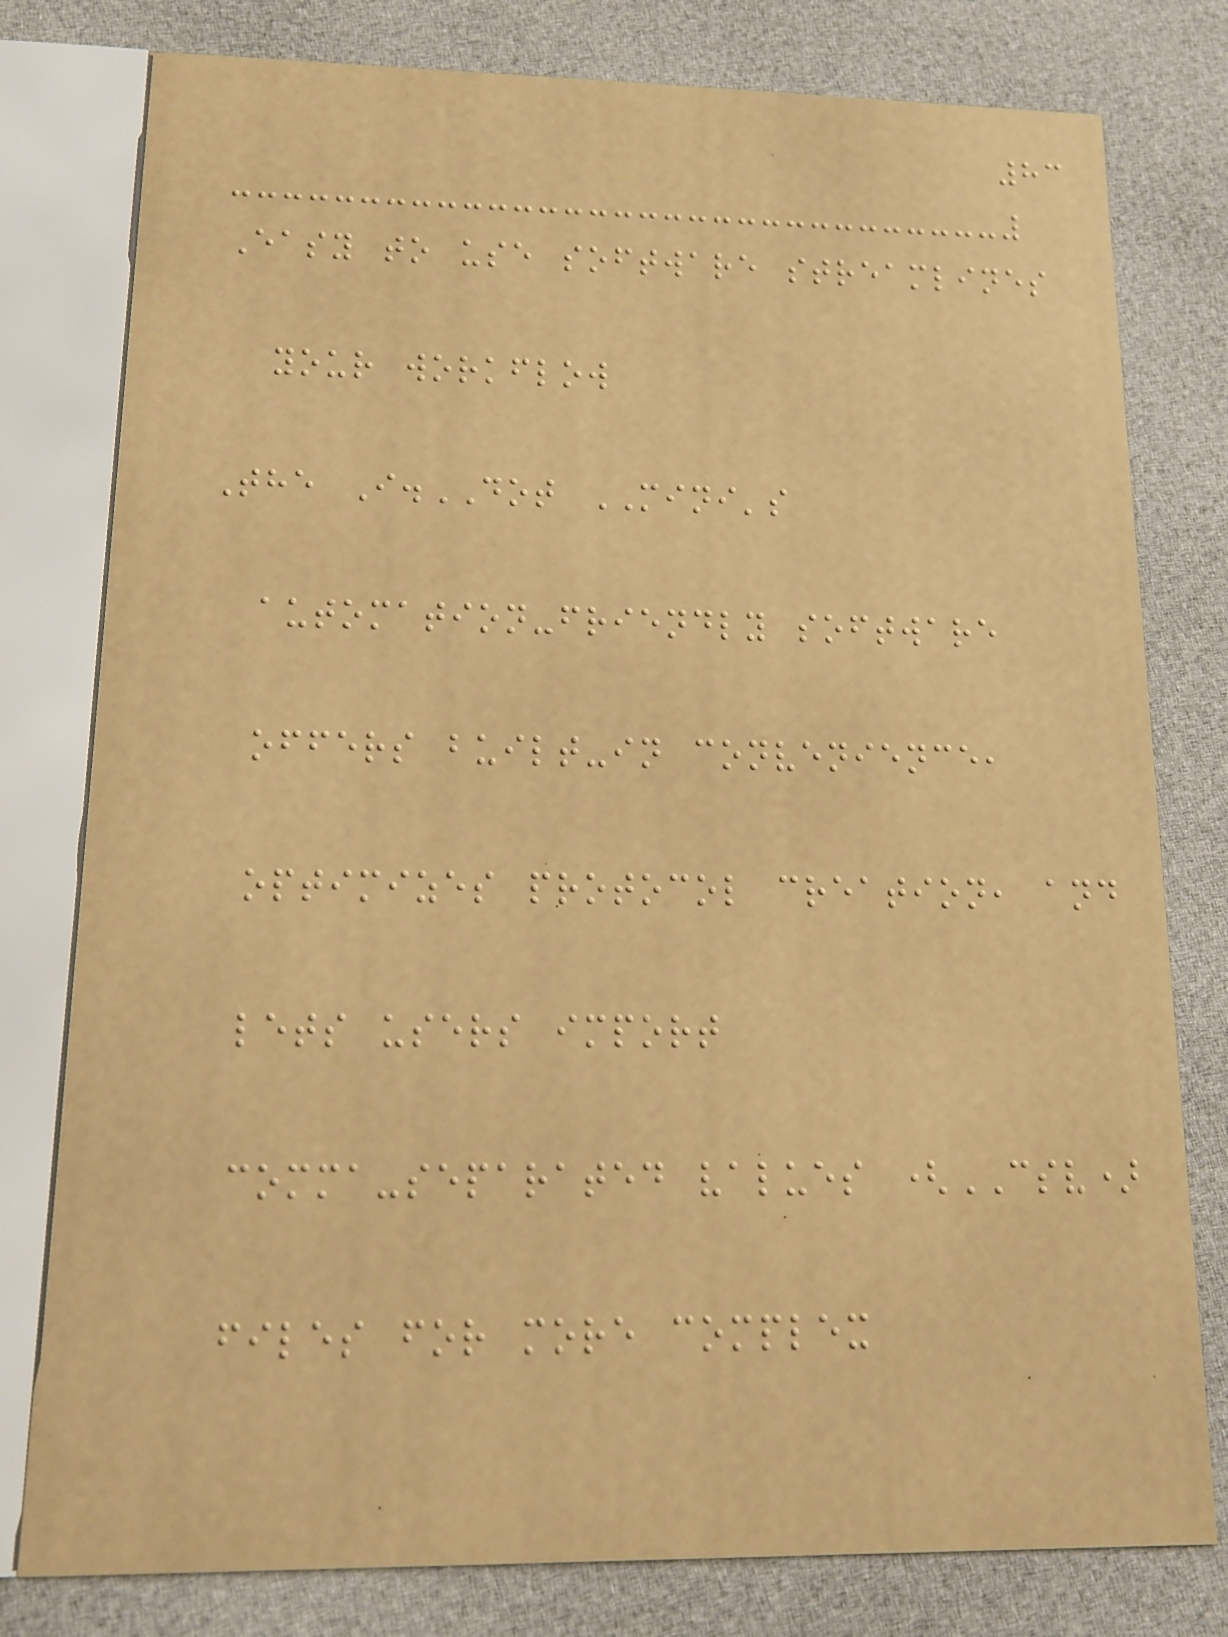83
Easy to use software streamlines
your workflow
The I.DOT MINI's
automation-friendly software
offers built-in convenience,
optimizes protocol creation, and
lets users import
comma-separated values (CSV)
files for more complex
